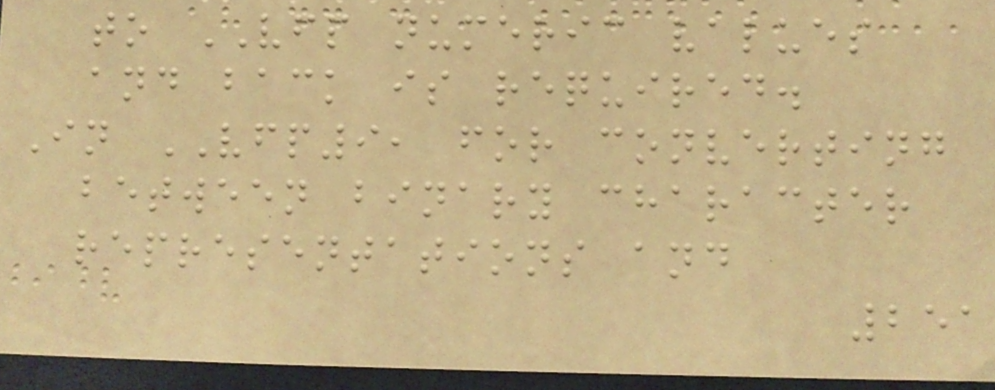to VFP numeric values
and back is required.
In VFP9, for converting
between binary character
representations and
251
